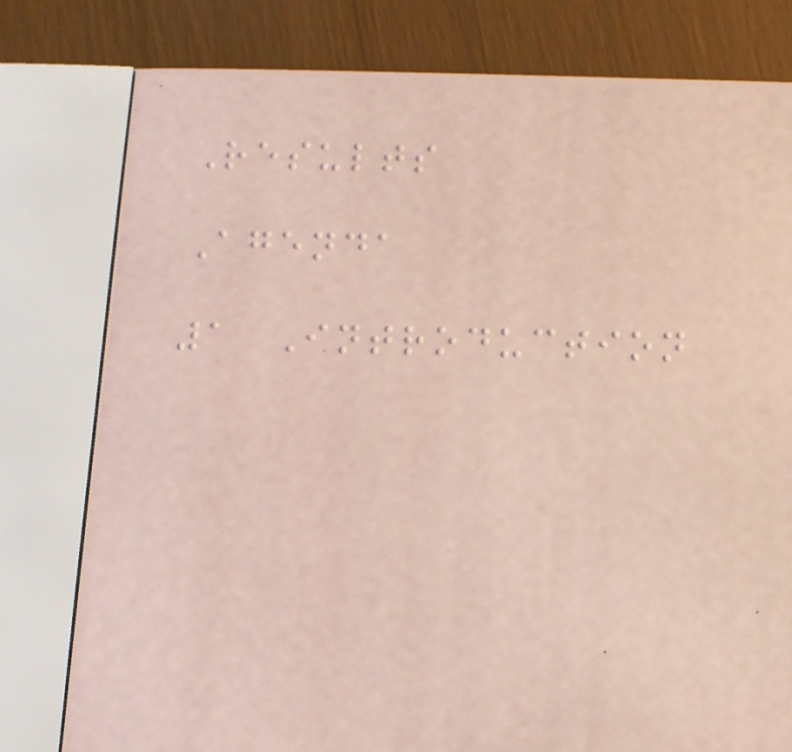Results
Agenda
1 Introduction
